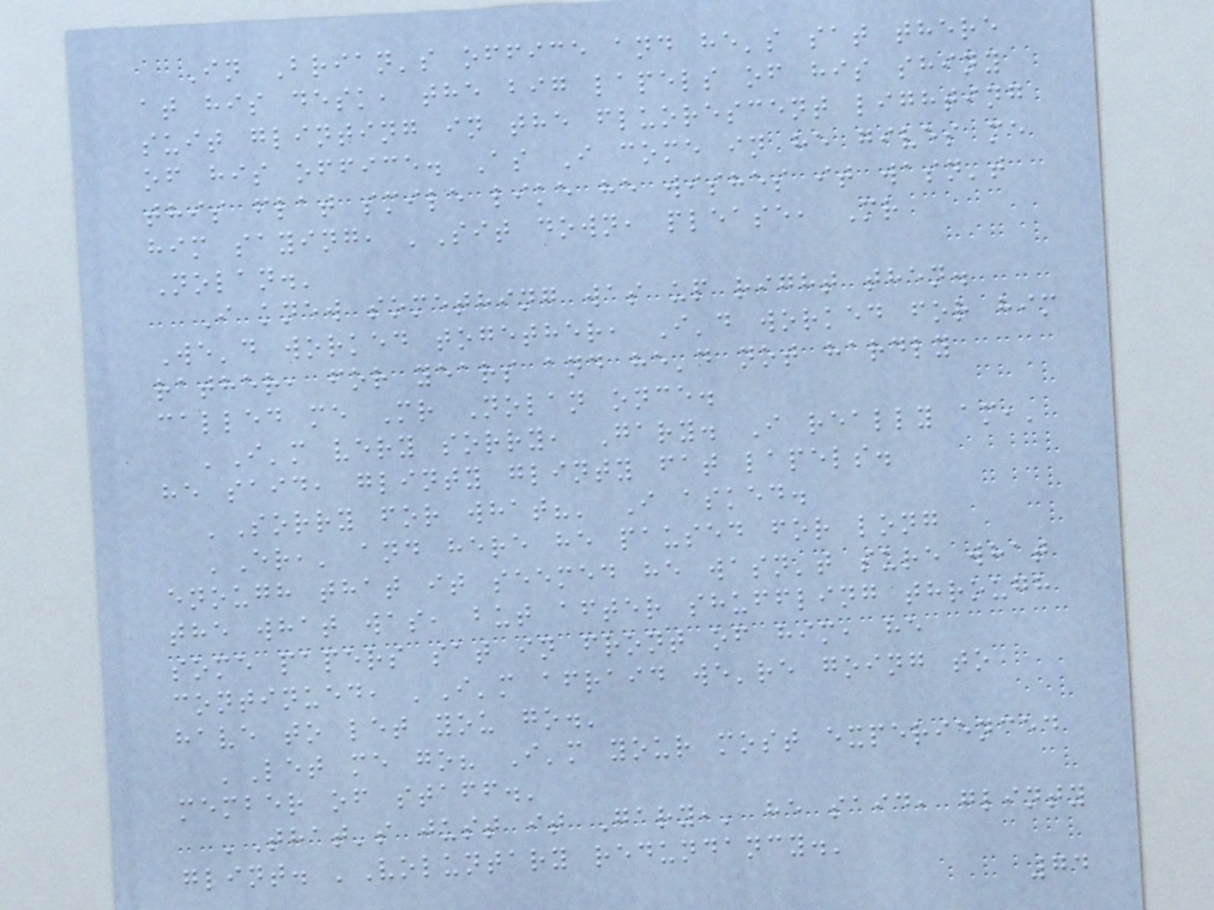In Brian's office and he's sat there
at his desk, the big lapels of his shiny
suit glinting in the fluorescent lighting
of his office. As I come in he gives me
this flat smile like he wishes it wasn't
him saying, 'Sit down, please, Mr
Nolan.'
I knew something was up right then.
We'd worked together, I'd worked for him
rather, for years and he'd not hardly
called me Mr Nolan once.
'I'm very sorry, Gary. I really am,'
he said, glinty glinty fat lapels.
'Sorry for what?' I asked.
'Er,' and here he paused for long
enough that it seemed he wasn't sure what
the what was, but after shuffling through
some papers sat in front of him, he
continued, 'I'm afraid we're going to
have to let you go.'
'Let me go? I'm your most experienced
member of staff.'
'That's just it Gary,' he said, glinty
glint. 'Voluntary redundancy.'
74
